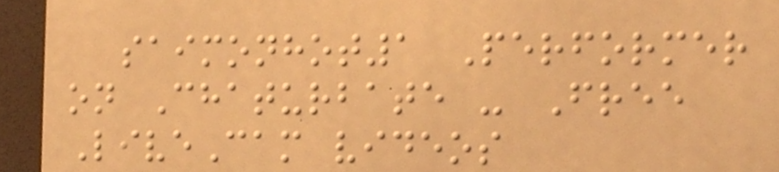saimonhot1 Performer
on Chaturbate - Free
LiveCam videos
